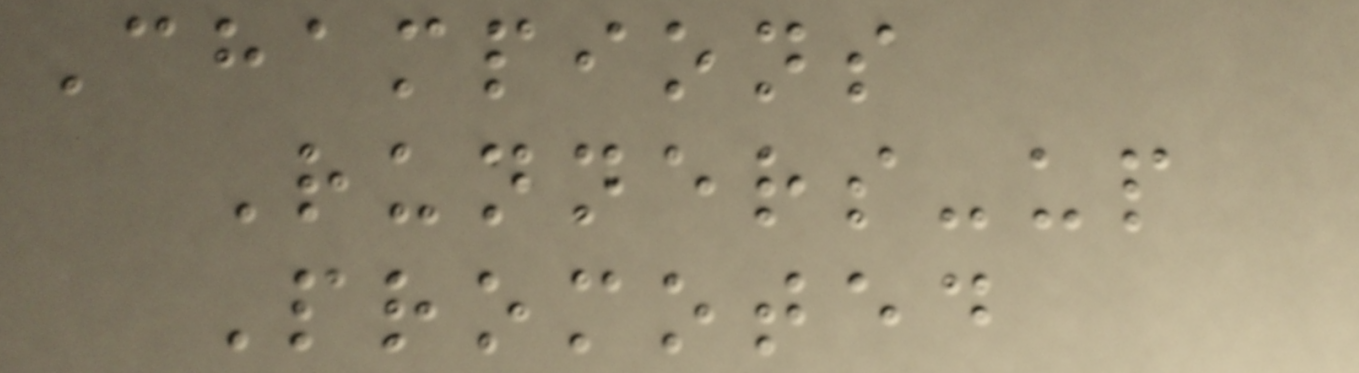Champions
Runners-up
Promoted
